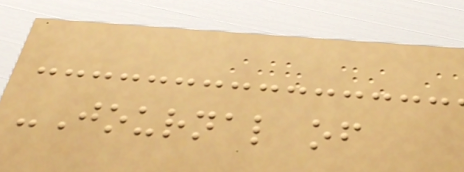-Journal of
